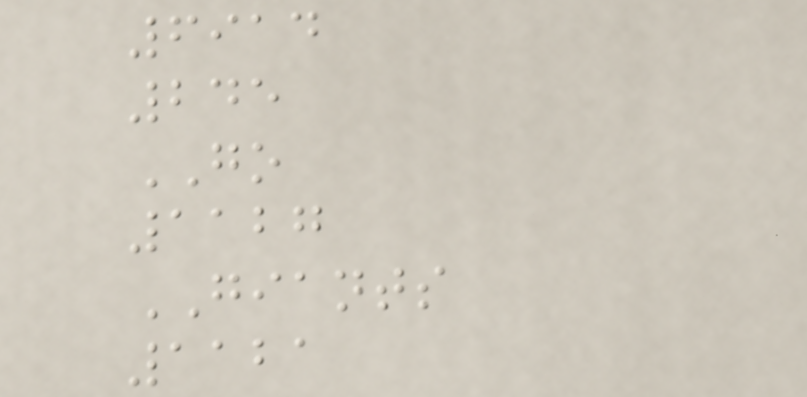6914
245
GO
1127
GIANTS
1121
